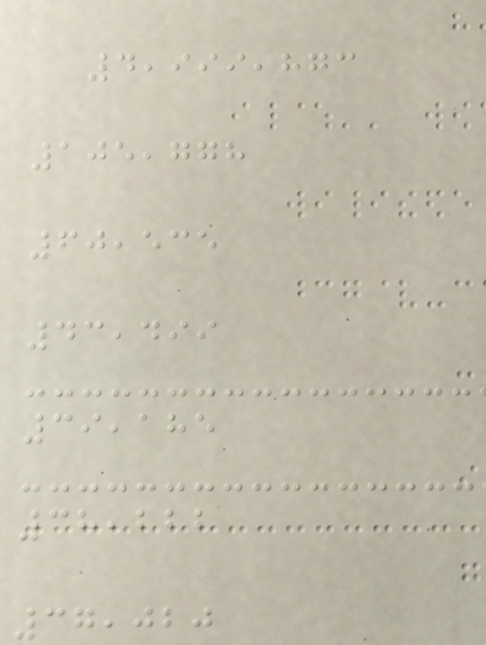4,999,873
105,778
60,535
43,499
39,185
38,222
37,020
